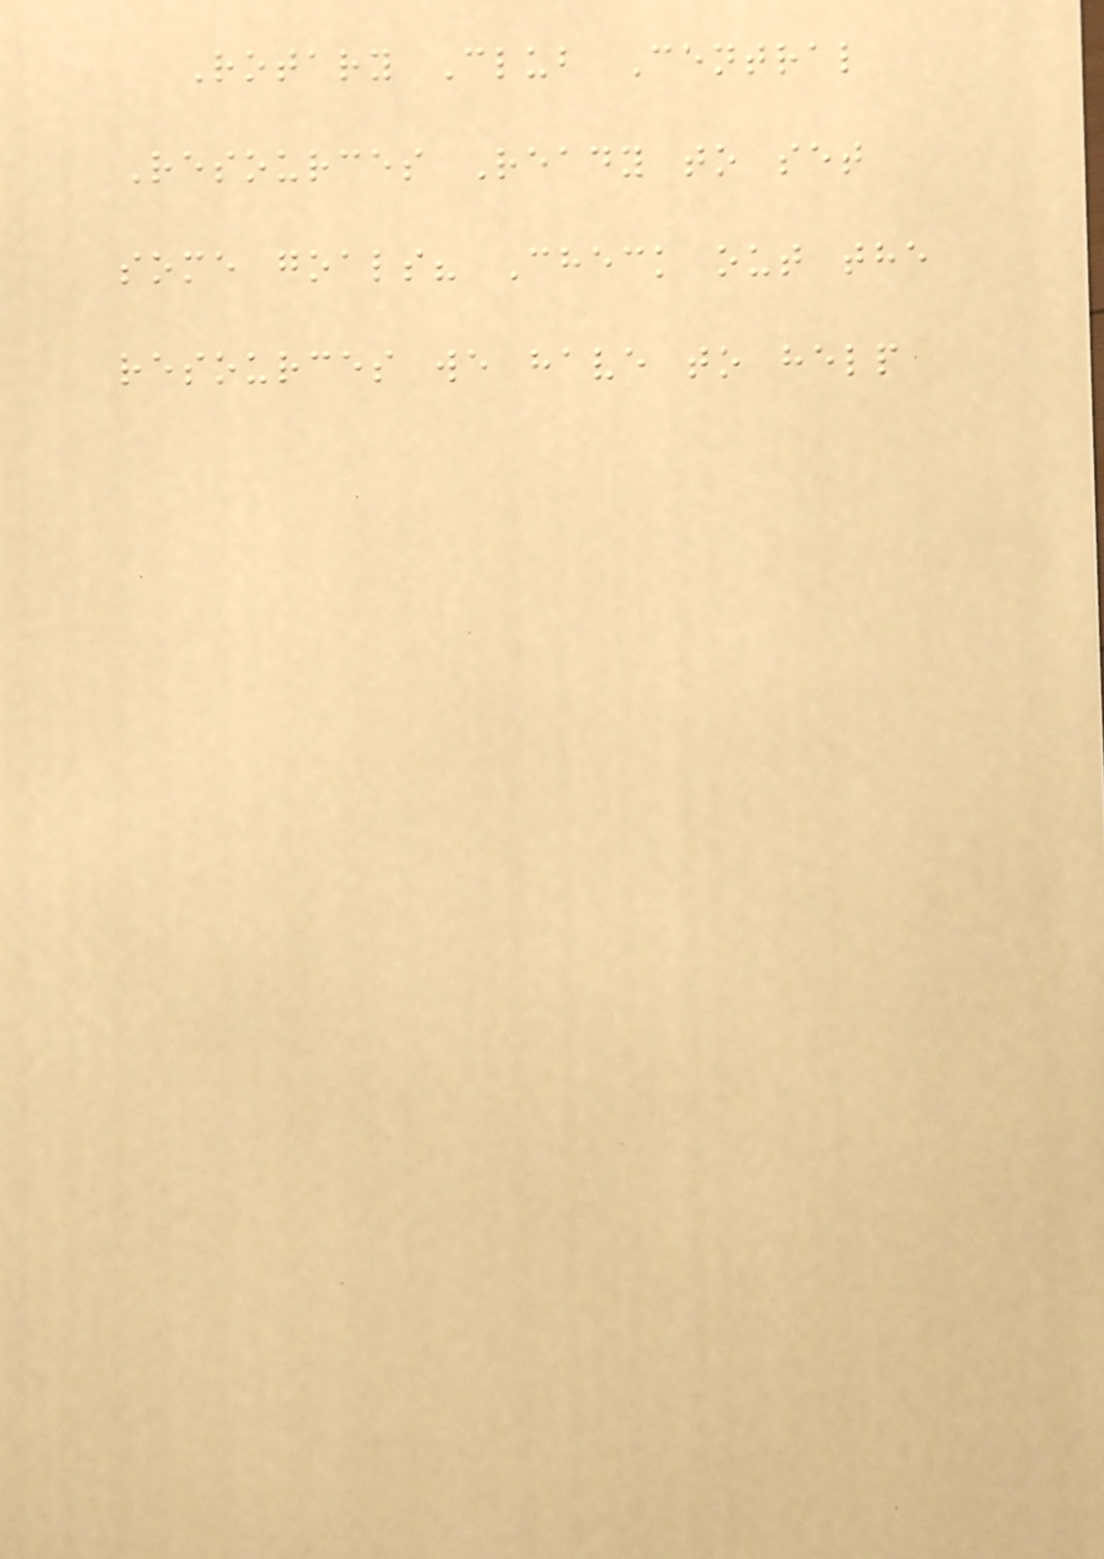Rotary Club Central
Resources Ready to set
some goals? Check out the
resources we have to help
